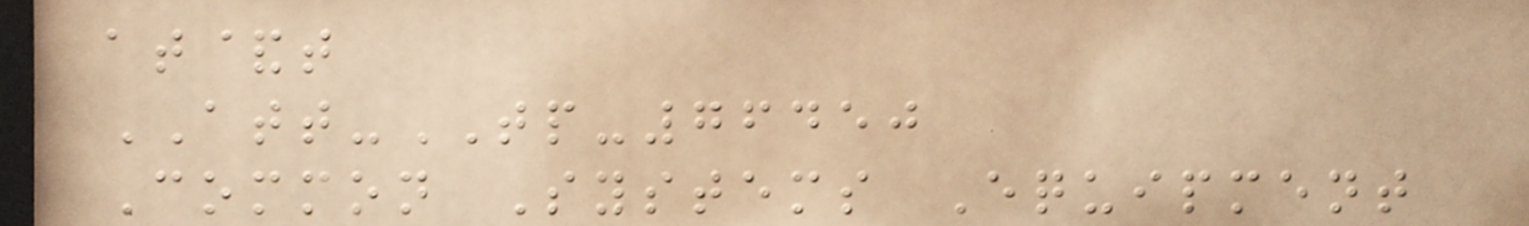at&t
ATT-TP-76450
Common Systems Equipment
